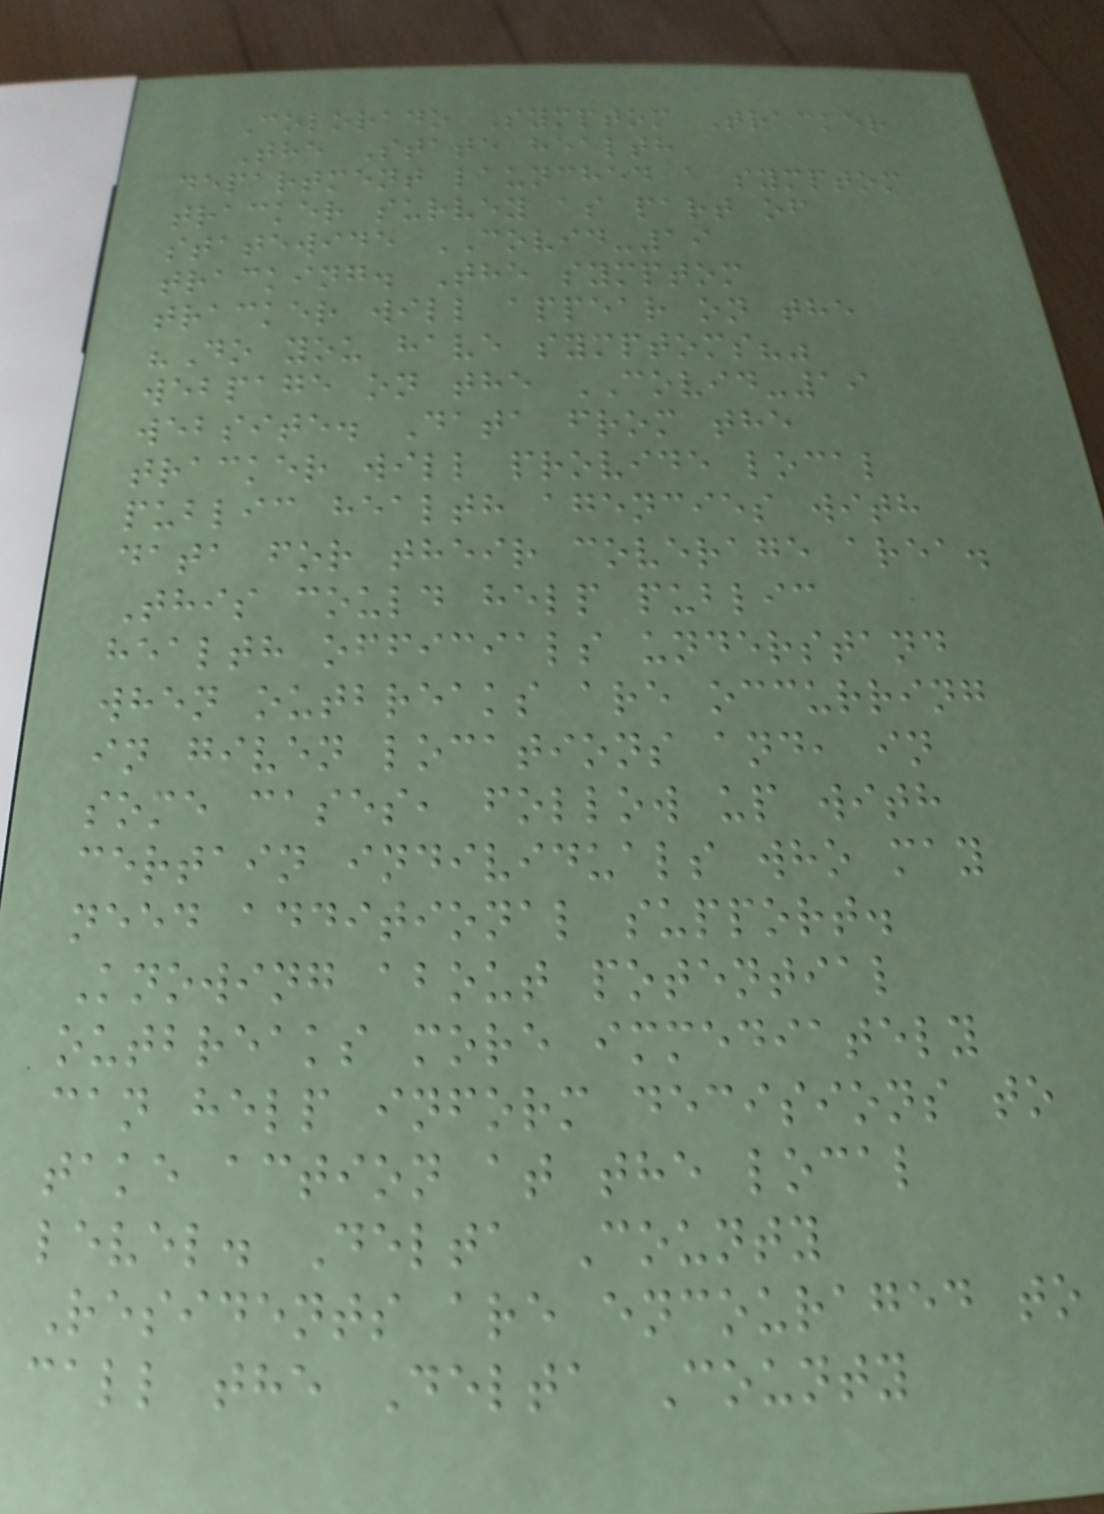Colorado Symptom Tracker
The State health
department launched a symptom
tracker survey as part of
statewide COVID-19
tracking. The symptom
tracker will appear on the
"Do you have symptoms?"
webpage on the COVID-19
website. Data from the
tracker will provide local
public health agencies with
data for their coverage area.
This could help public
health officials understand
when outbreaks are occurring
in given locations and, in
some cases, follow up with
certain individuals who may
need additional support.
Knowing about potential
outbreaks more immediately
can help inform decisions to
take action at the local
level. Delta County
Residents are encouraged to
call the Delta County
